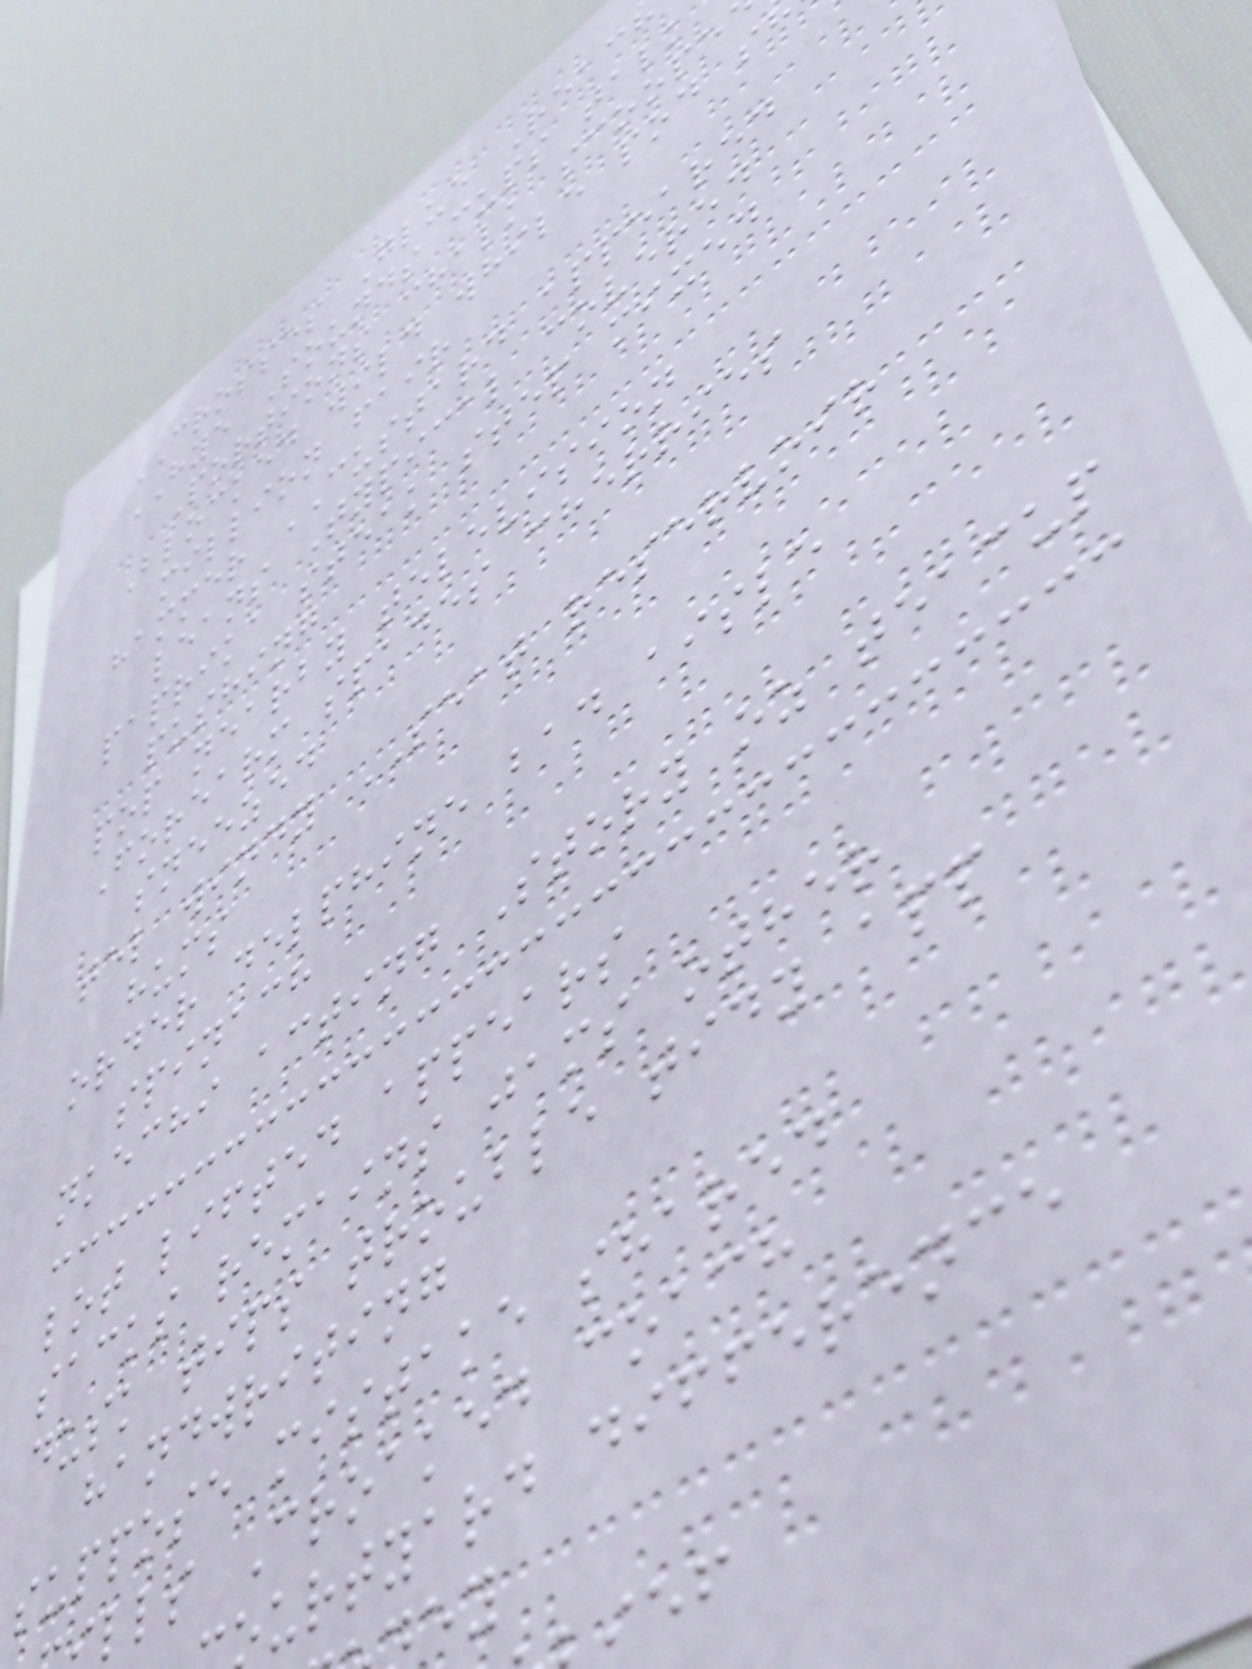CROSSES Glue Reach
HYE Sounds cups talk
Portions chalk scoope
Blocked wild while pod s
million fair
hammer CUSTARD appeared
leans Typical covered
paprika steak step mixed
pushing
pop nearby television
Forearm spades cherries
sneezed
tel windy SEAT reservoir
hums
order delphine bad aisle
spinach
nkechi acting Story oz teacup
lot lifted appears
sacks remains jams other
dusk tips trouble tidy app
handwriting
suppose mistake shared
lls Croaked coach
urtyard difference
